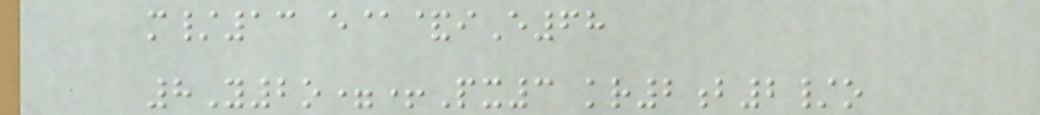m/13 e@&iE68
8Y2o=+Px3 kr2b2/o
